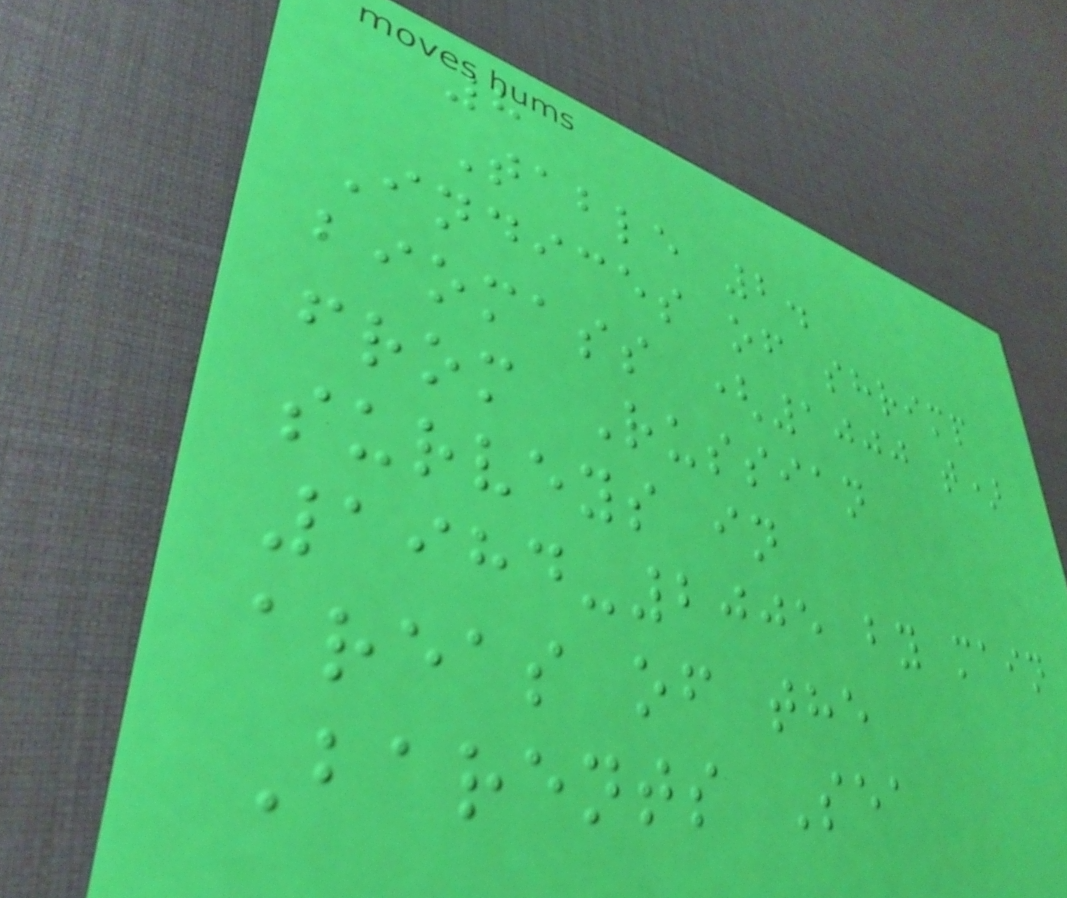8
Table 2.
Indices of shrimp
biomass (1000 t)
from Russian
surveys in
1984-2005 by main
areas of the
Barents Sea
